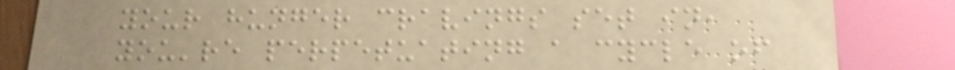your hunger cravings set in,
you're perpetuating a cycle of
